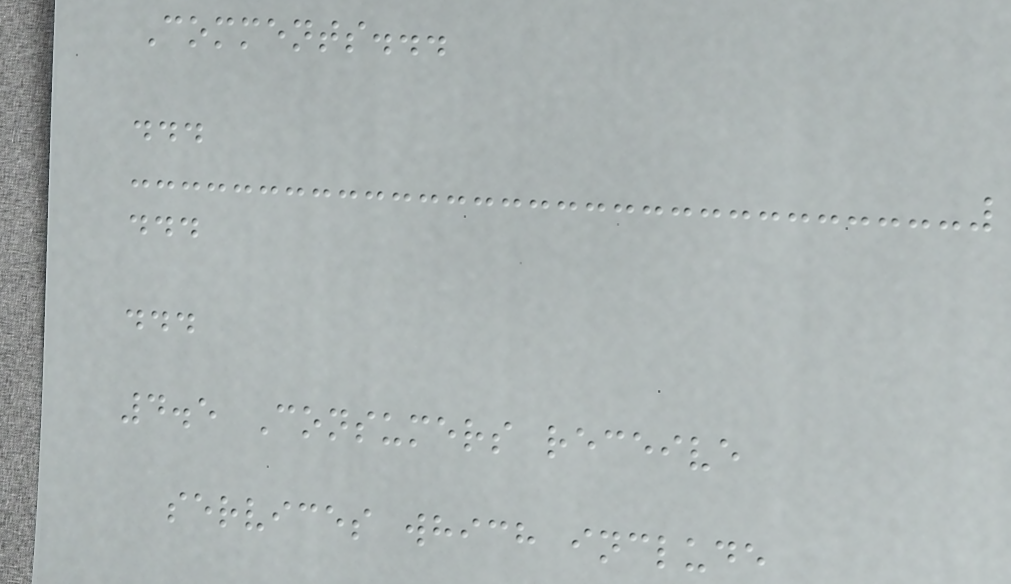Comments...
...
...
...
4.5 Consumers receive
services which include
